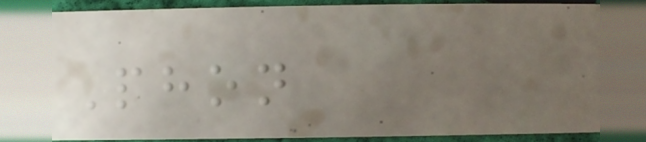Phon
